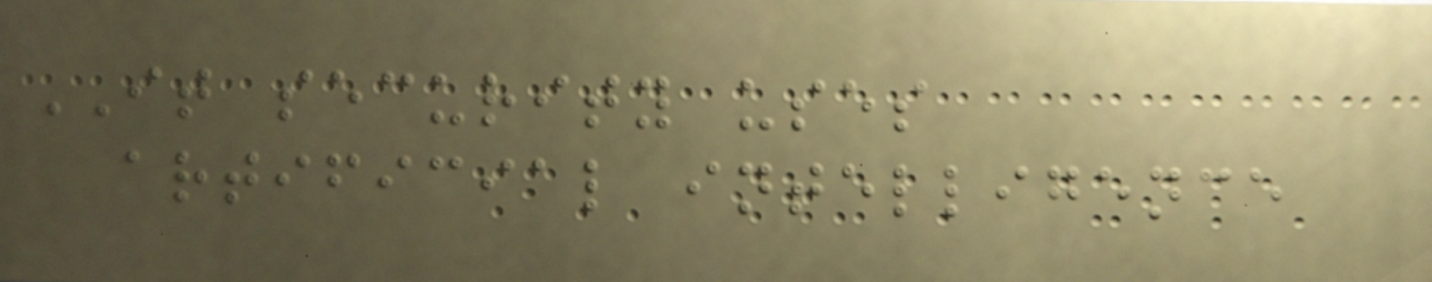IT security uses
artificial intelligence
